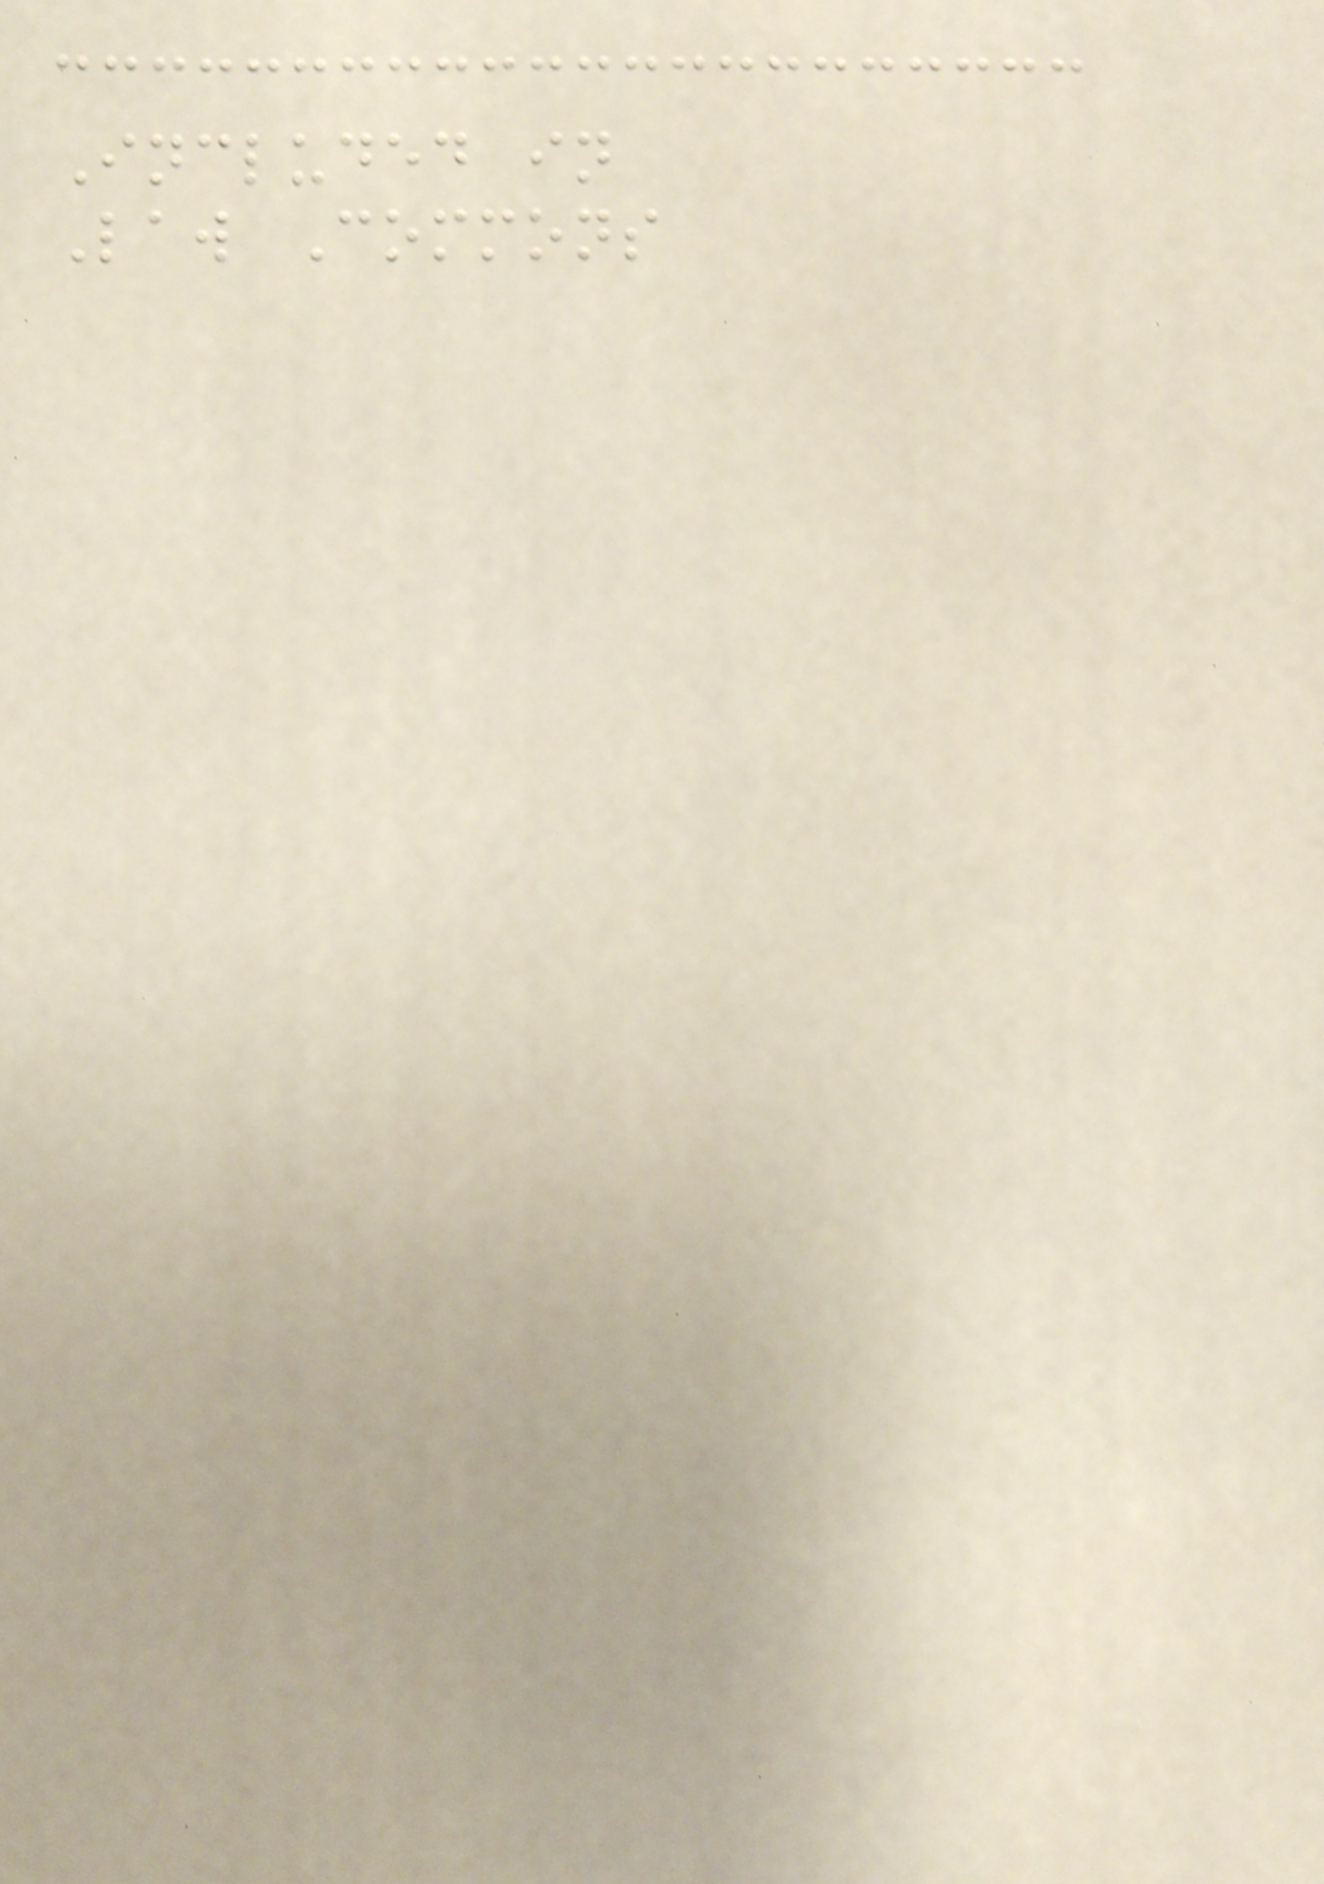Included in
Law Commons
